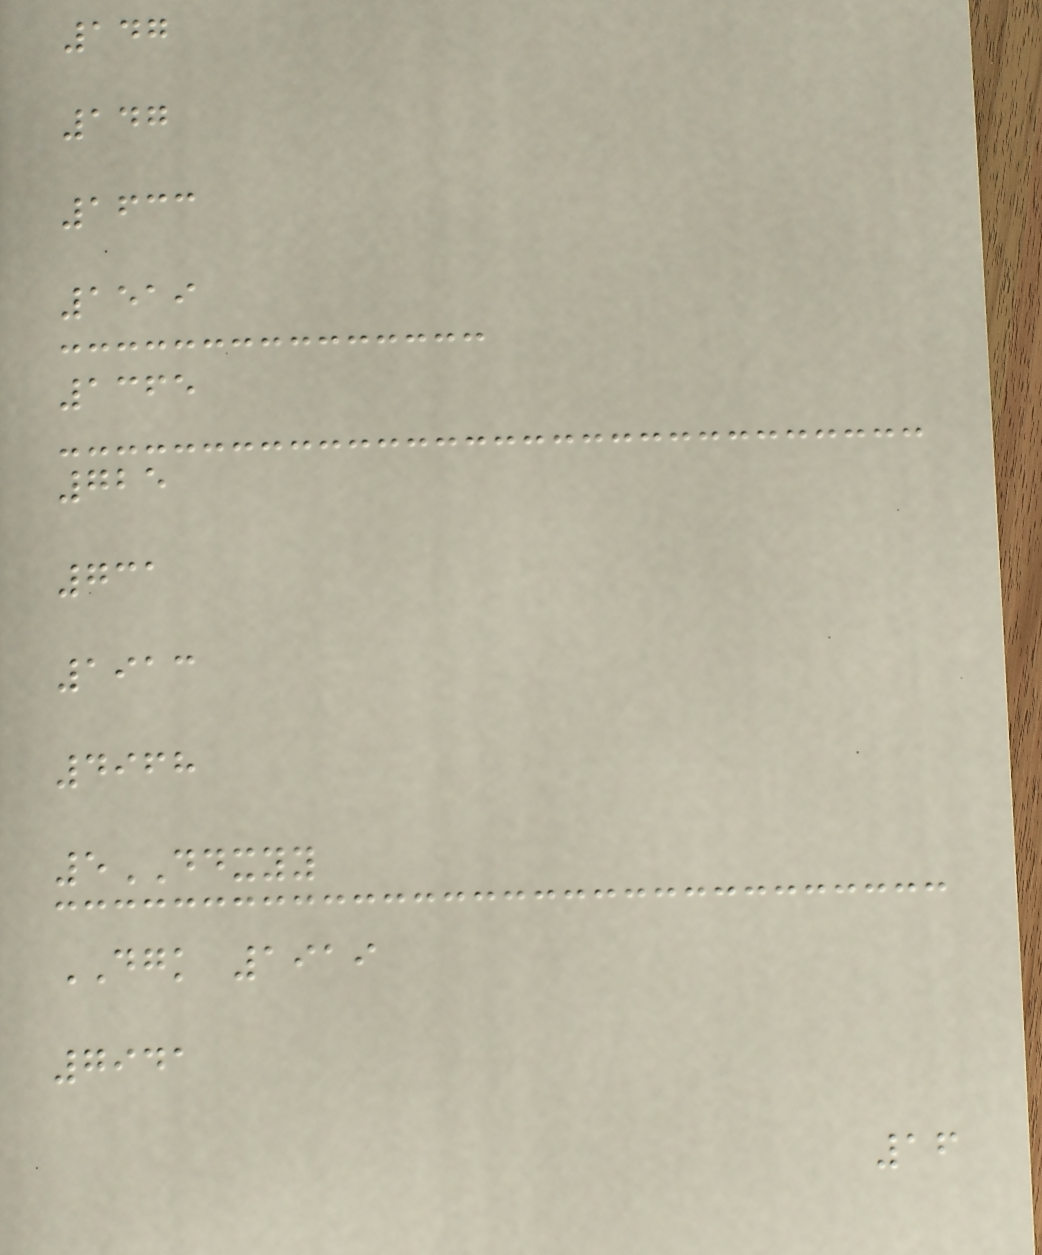147
147
1633
1519
1365
725
731
1913
4968
5DDXYY
DGK 1919
7941
16
